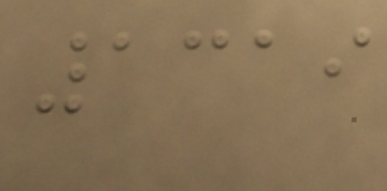1319
